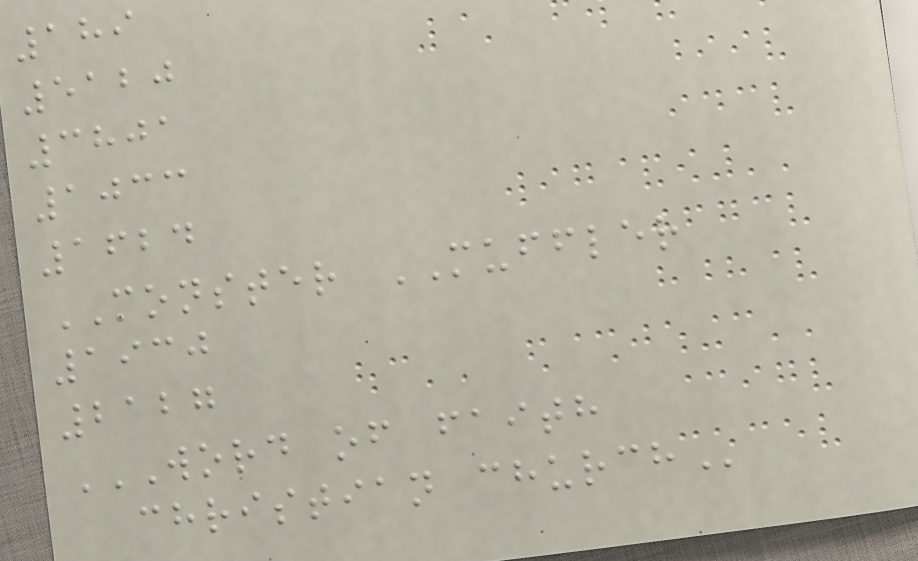189
5120
3801
1033
1624
MONSTER MUFFLER
1930
2127
WORD OF FAITH
CHRISTIAN CHURCH
